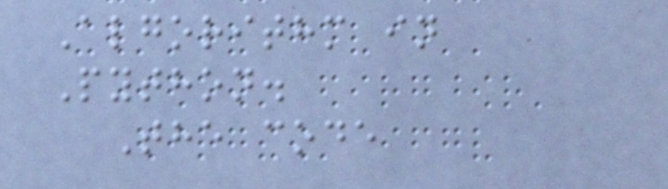Algorithm in
Python.
The code
